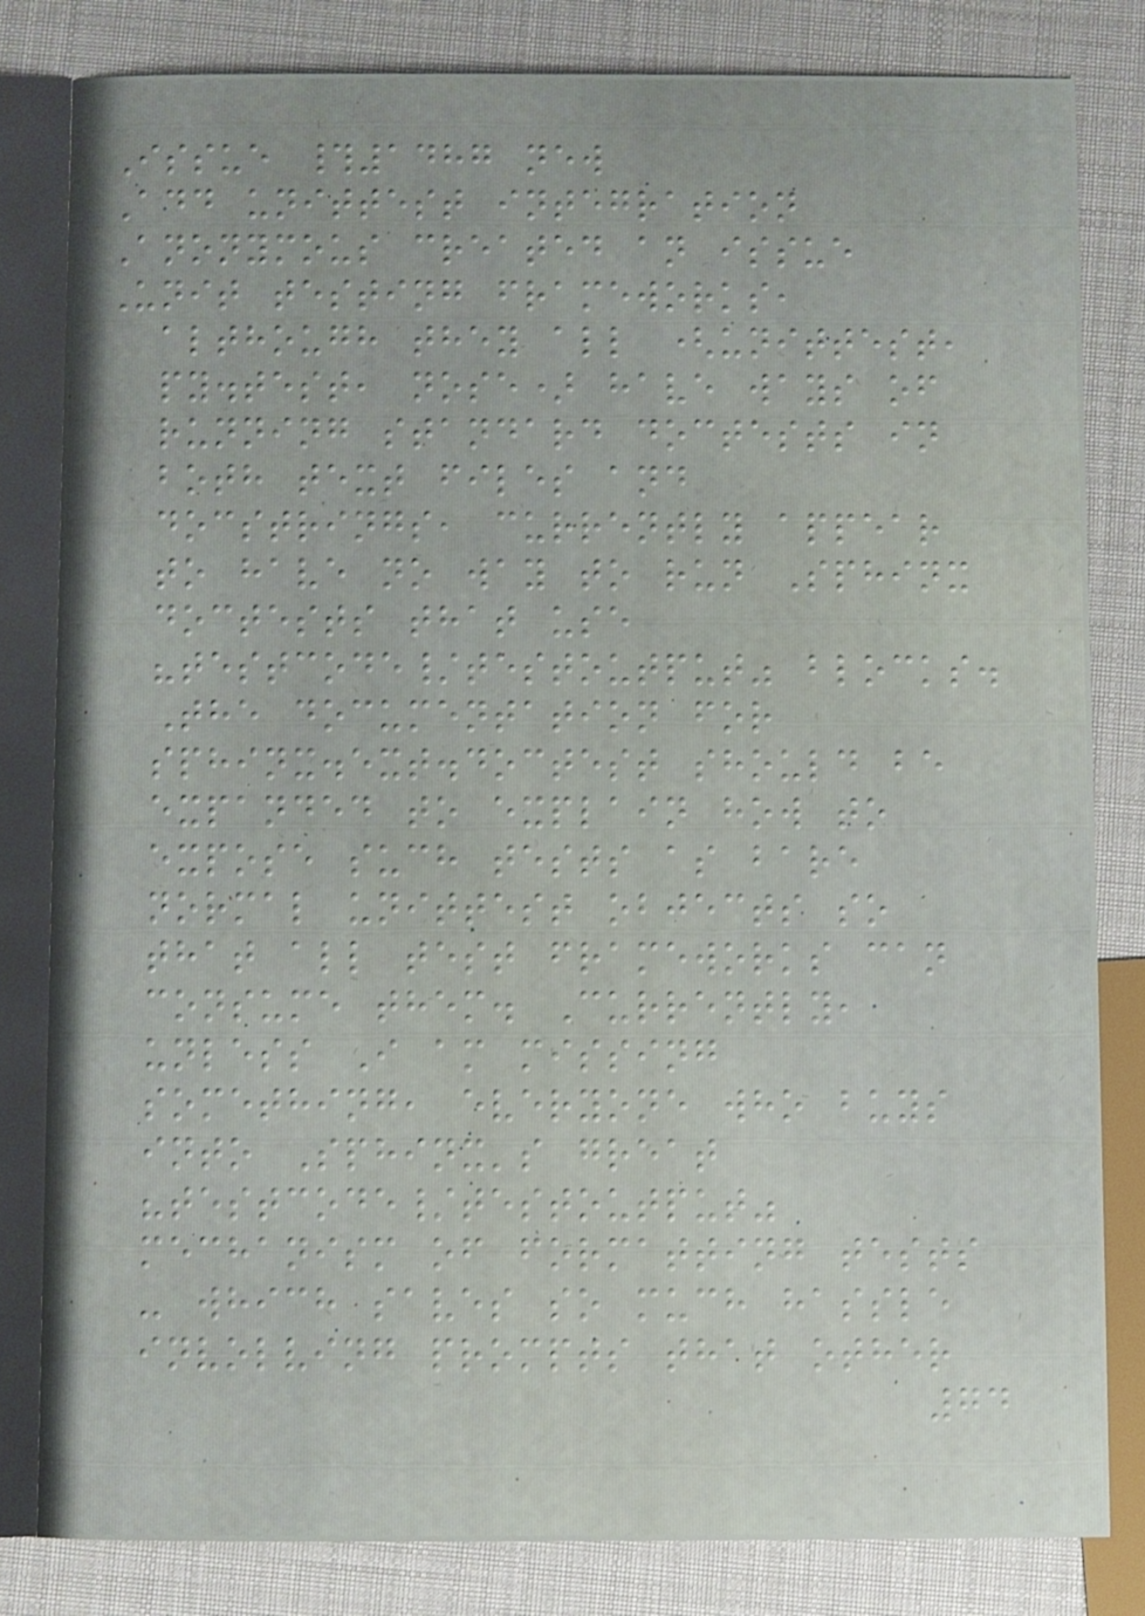Issue #1487 new
Add unittest integration
Anonymous created an issue
Unit testing frameworks,
although they all (unittest,
py.test, nose) have ways of
running standard doctests in
both text files and
docstrings, currently appear
to have no way to run Sphinx
doctests that use
"testcode/testoutput" blocks.
The documentation for
sphinx.ext.doctest should be
expanded to explain how to
expose such tests as bare
normal unittest objects so
that all test frameworks can
consume them. Currently,
unless I am missing
something, everyone who buys
into Sphinx's great
"testcode/testoutput"
mechanism of formatting tests
- which saves so much hassle
involving prompts that other
74
